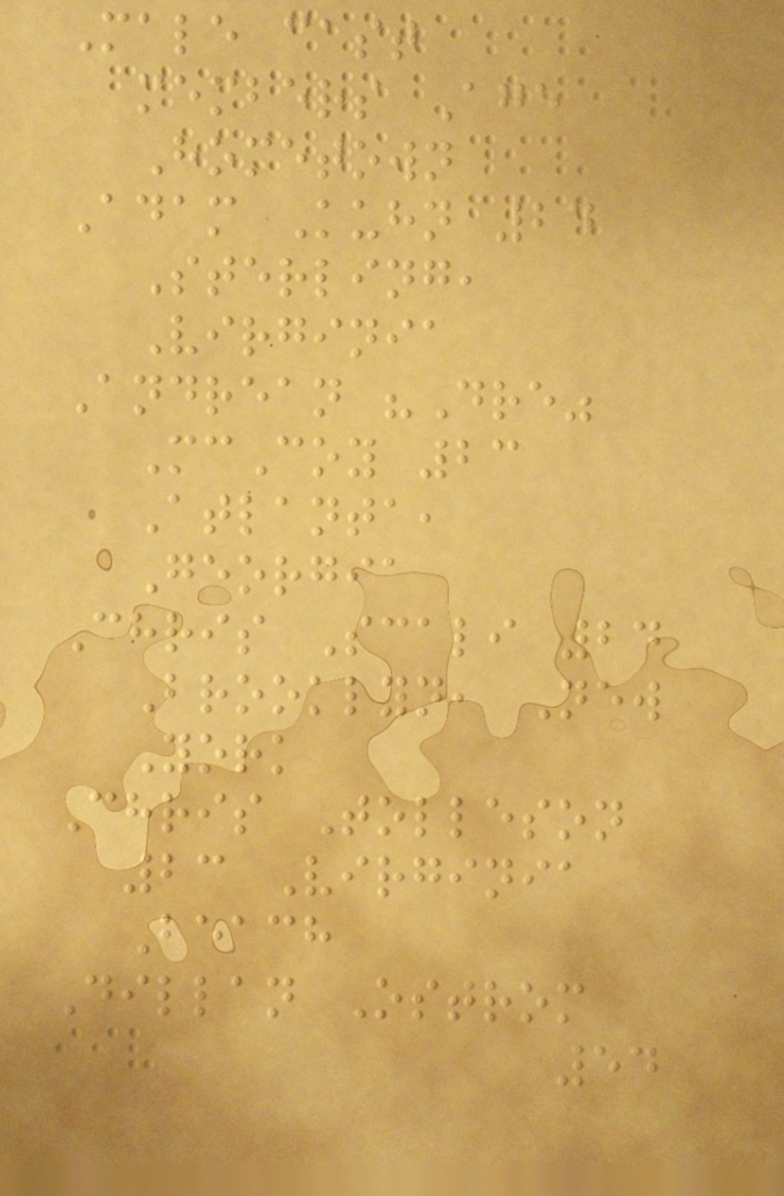Male cast
members Age
Hometown
Adam Kuhn 24
Sterling,
Virginia
Andrean "Dre"
McCoy 23
Atlanta,
Georgia
Chris Scali 24
Brooklyn, New
York
Chris Tolleson
23 Virginia
Beach
Dillan Ostrom
54
